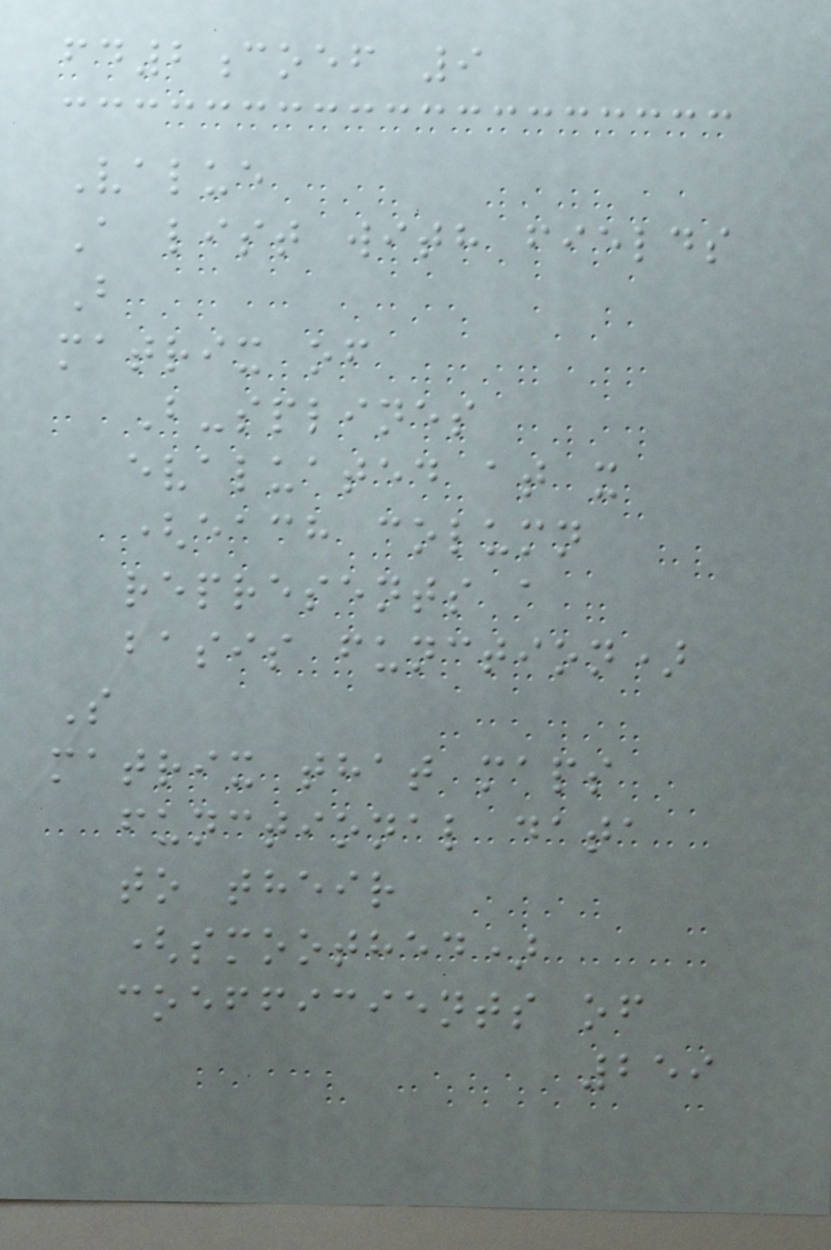fd2coef 9
Value
A list with fields
B
matrix of
B-splines
evaluated at x
(each column
represents a
basis function)
S
matrix that maps
functional data
to their
(smoothed)
coefficients of
259
